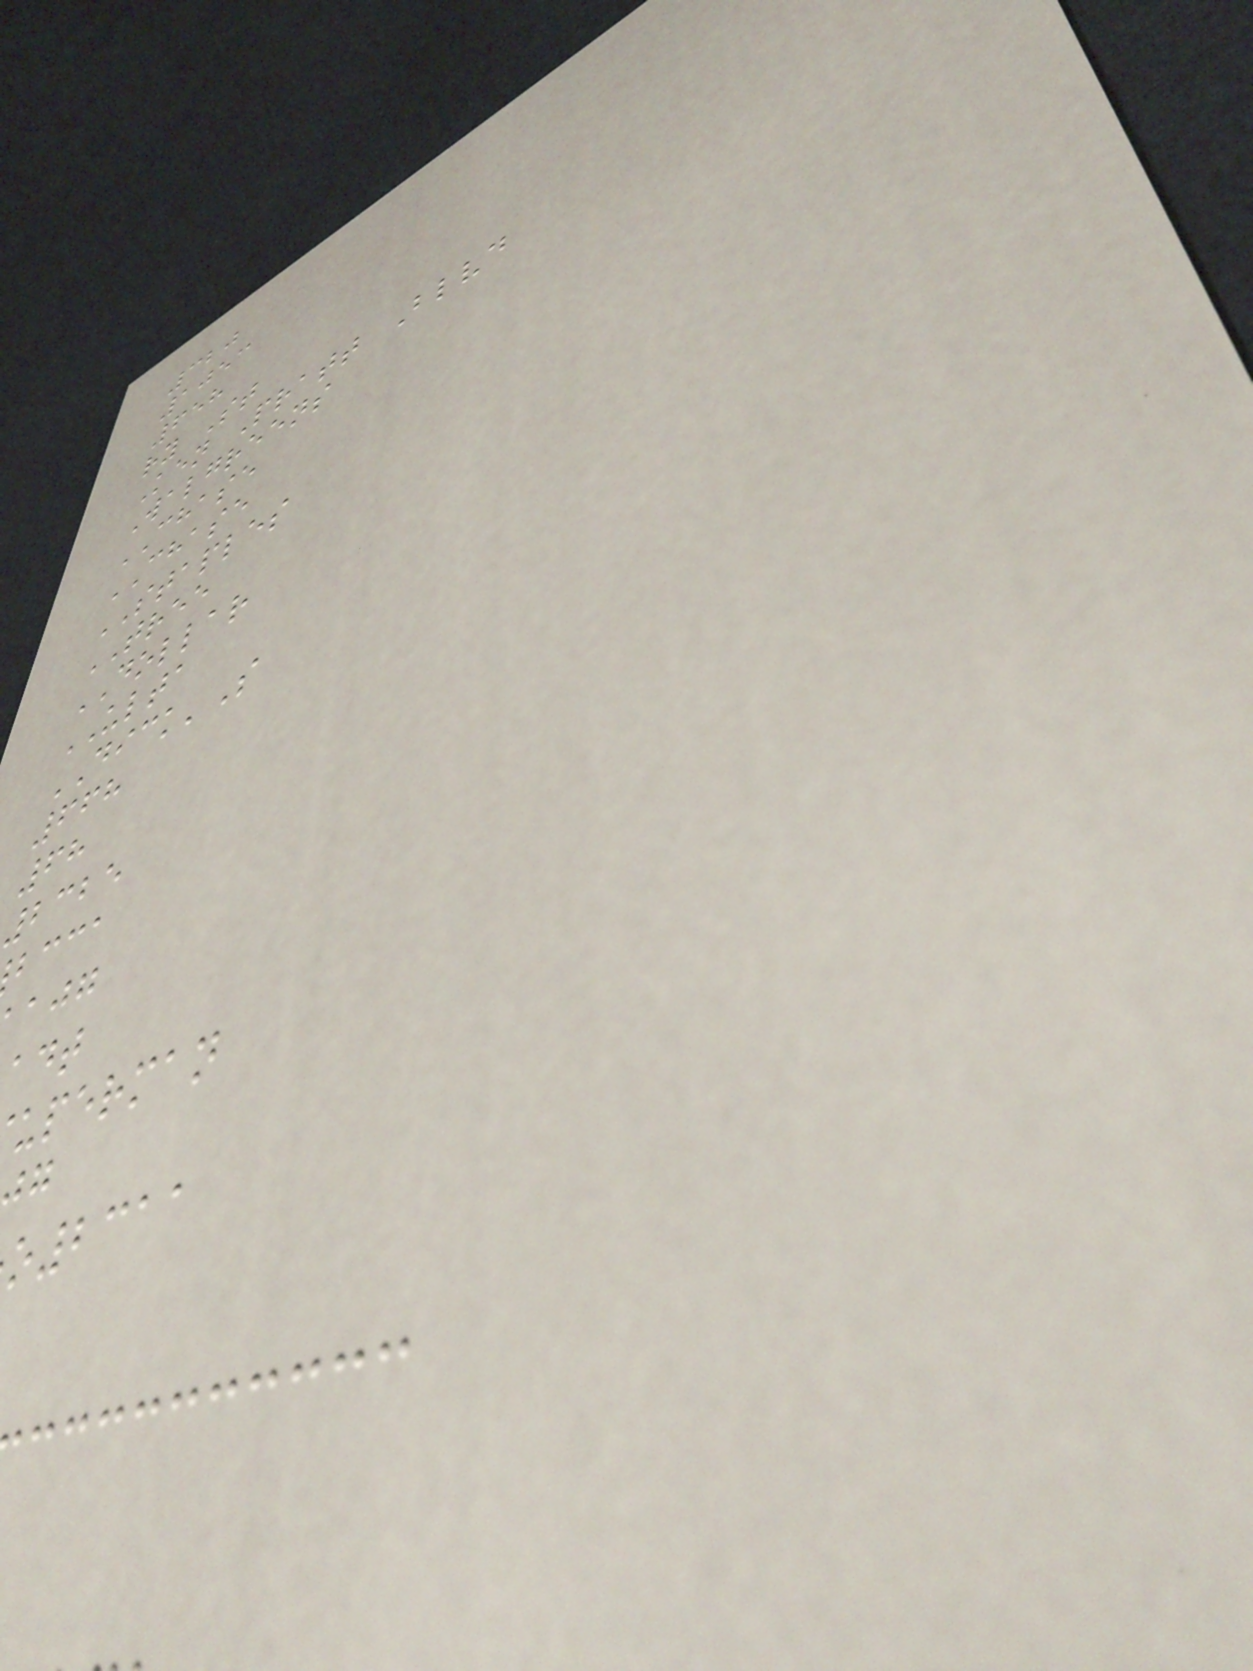320
1053
658
ry St
Ken Pratt Blvd
Walgreens
CHASE
CHASE
STAPLES
TREE
DOLLAR
ULTA
DICK'S
668
68
2325
bcca
uperman
o2311
